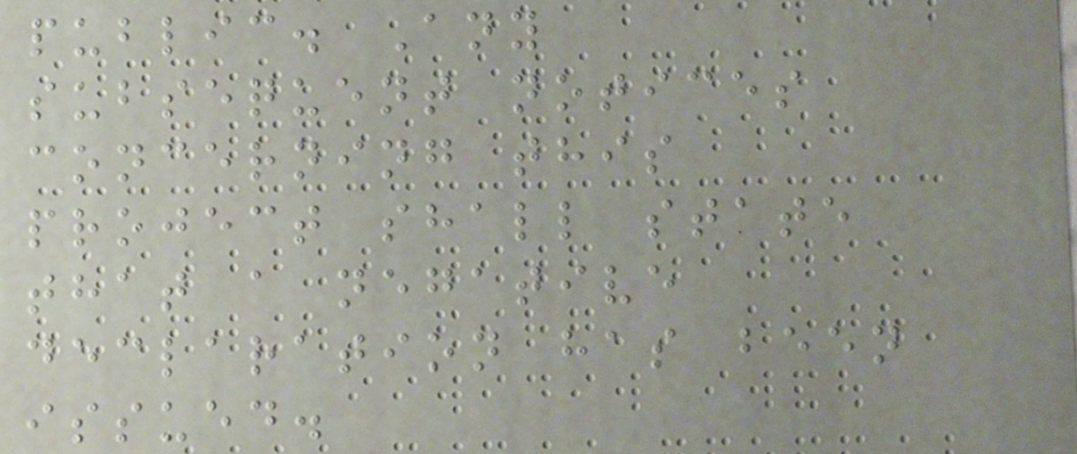public. Any
subsequent notices
concerning this
project shall state
that a negative
declaration has been
issued.
